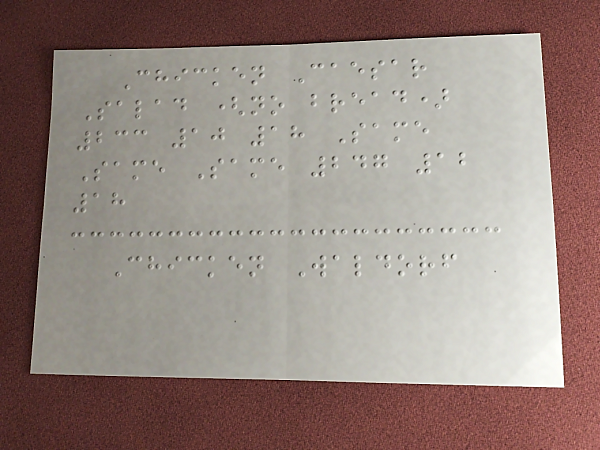Chicken Caesar
Salad (no bread)
233 10 18 Same
Same Same 247 12
18
Chicken Waldorf
